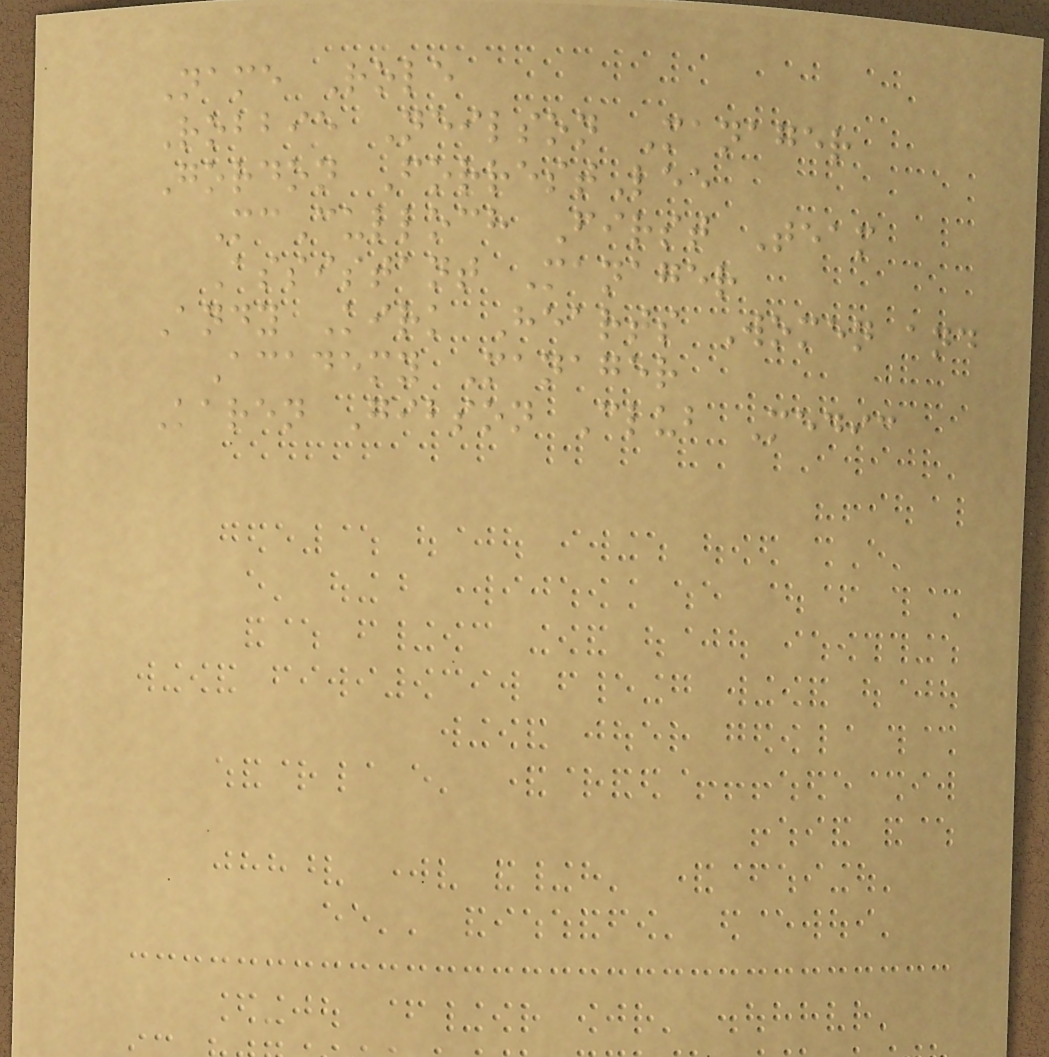Name Role
Robbie Neilson Manager
Gordon ForrestLee
McCulloch First Team
Assistant Manager
Andy Kirk Hearts Women and
Academy Manager
Karen Gibson Club Medic
